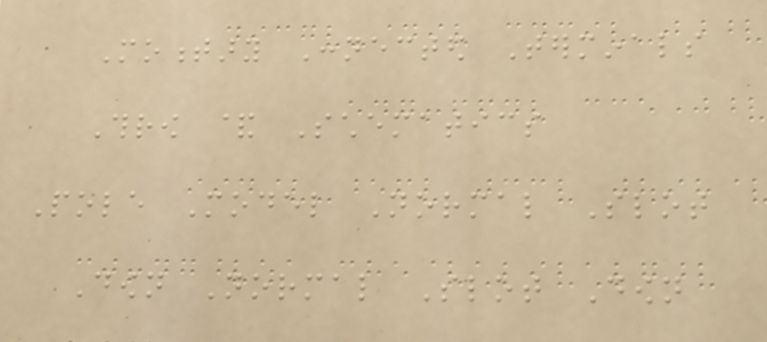Momentary Connected Terminals
Throw & Schematics
Pole Model Normal Slot
Down Normal Slot Down
